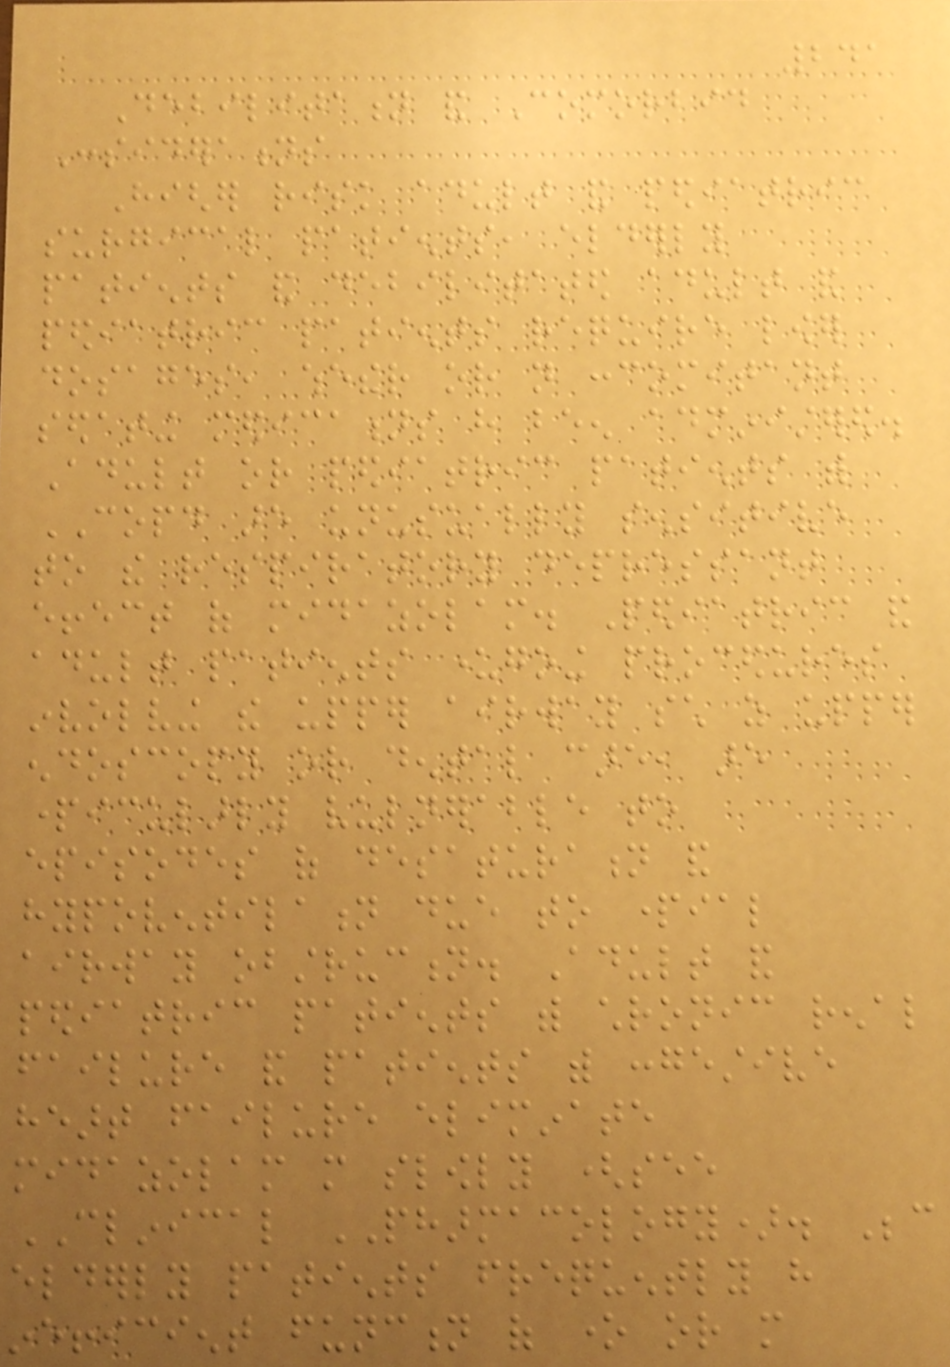241
Debilitation and Comorbid
Considerations
Higher risk adult and pediatric
surgical patients, elderly
patients and debilitated adult and
pediatric patients require lower
dosages, whether or not concomitant
sedating medications have been administered.
Adult or pediatric patients with
COPD are unusually sensitive
to the respiratory depressant
effect of midazolam. Pediatric and
adult patients undergoing procedures
involving the upper airway such as upper
endoscopy or dental care, are
particularly vulnerable to
episodes of desaturation and
hypoventilation due to partial
airway obstruction. Adult and
pediatric patients with chronic renal
failure and patients with congestive
heart failure eliminate
midazolam more slowly (see
CLINICAL PHARMACOLOGY). Because
elderly patients frequently have
inefficient function of one or more
